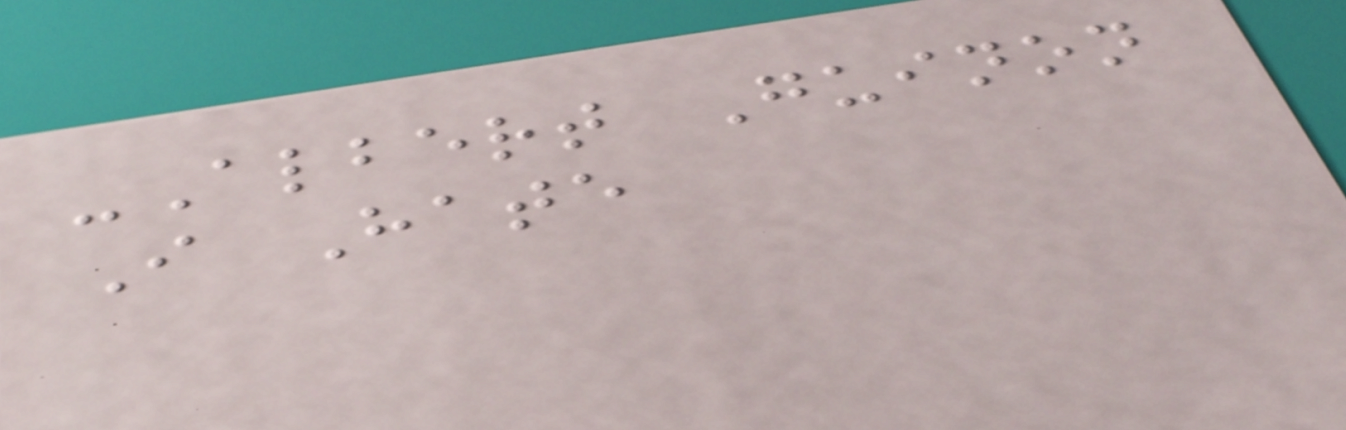-Albert Guinon
I Hate
